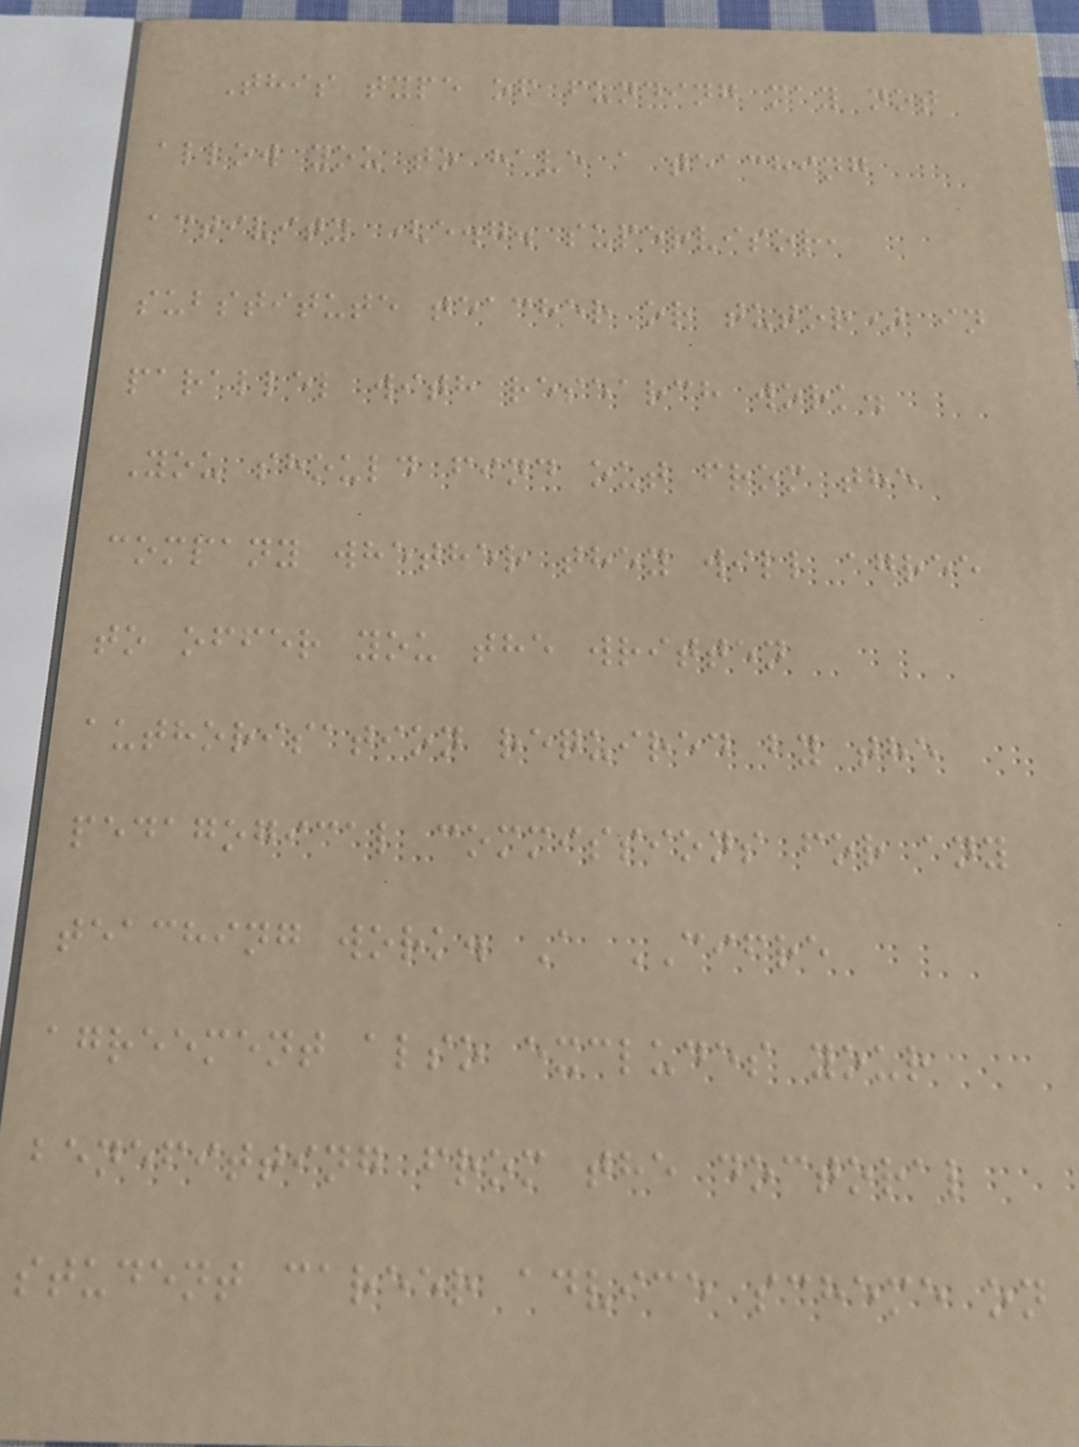This type of funding may not
allow you to have a teaching
activity (e.g. supervisor,
substitute teacher or tutor) in
parallel with research work.
You should find out from the
company whether they will agree
to offer you the written
authorisation required by the
pedagogical commissions for any
teaching work. A CIFRE
agreement also excludes your
benefitting from the doctoral
student career advice scheme on
